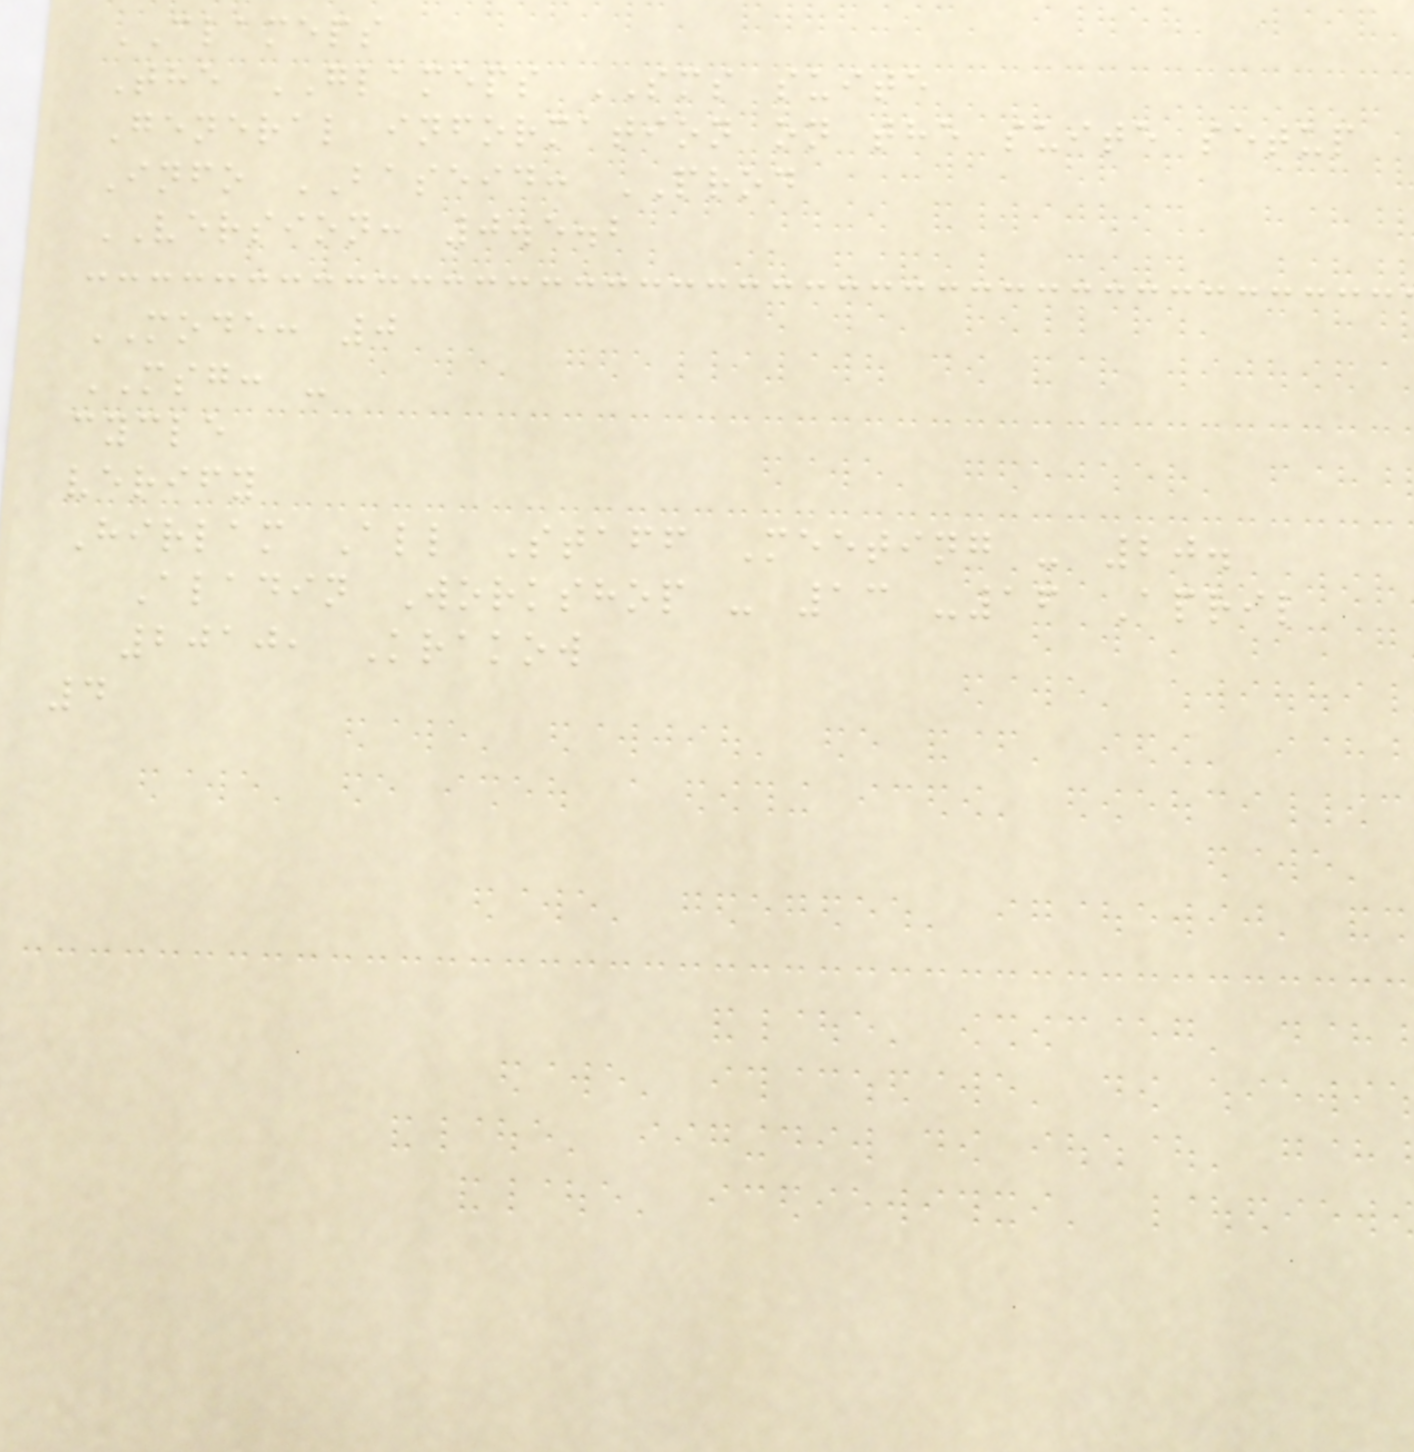CLAMEPS
The GLAMEPS SMS suite
General information on the suite setup
Info BASEID: PROD
VERSION: 0.5.2
MODE: 0
MSG: -
cycle
verify
Hirlam All Staff Meeting - 20.
Aladin Workshop - 13 -16 April
2010, Krakow
4
